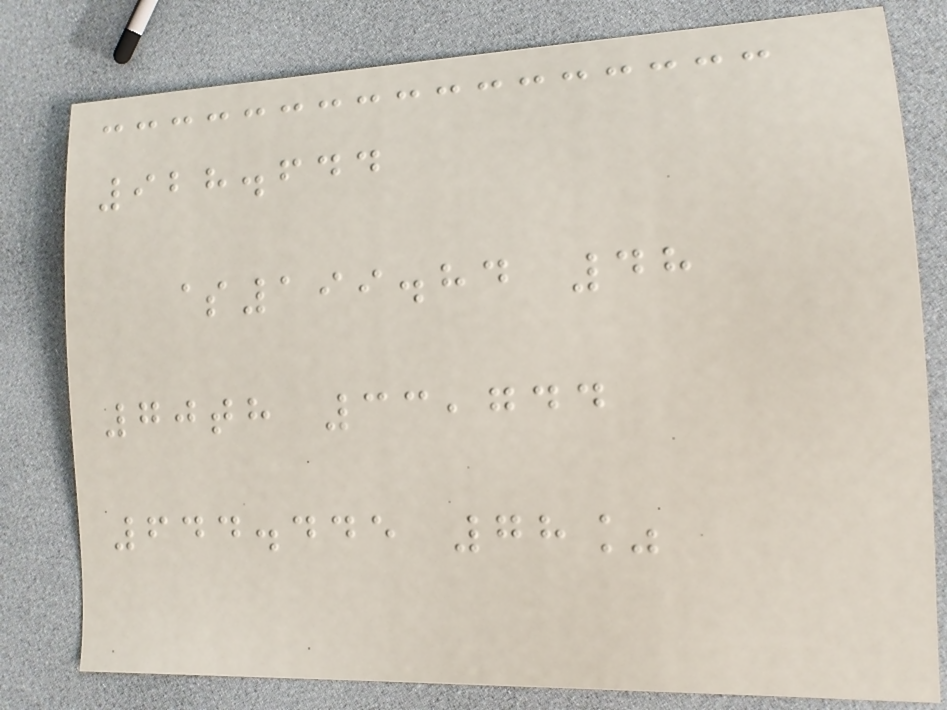928.644
$199.84 48
70th 33,744
644.445 78%
